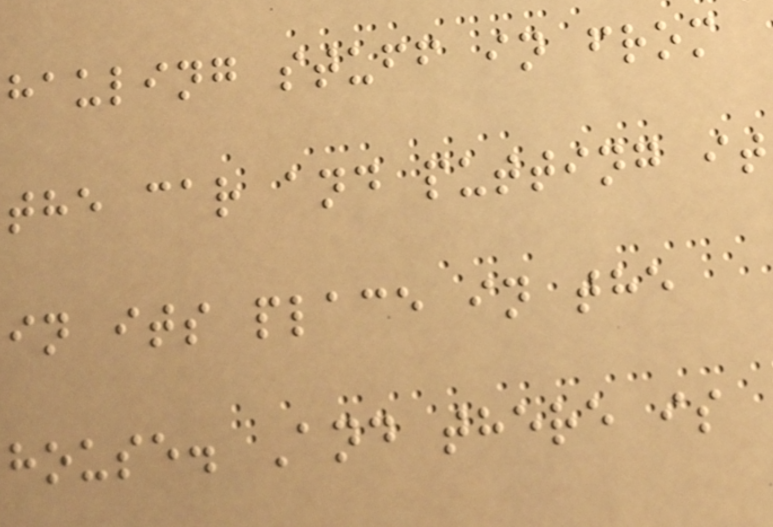hauling stuff in from
the car and putting it
in its place in the
house. And there is
